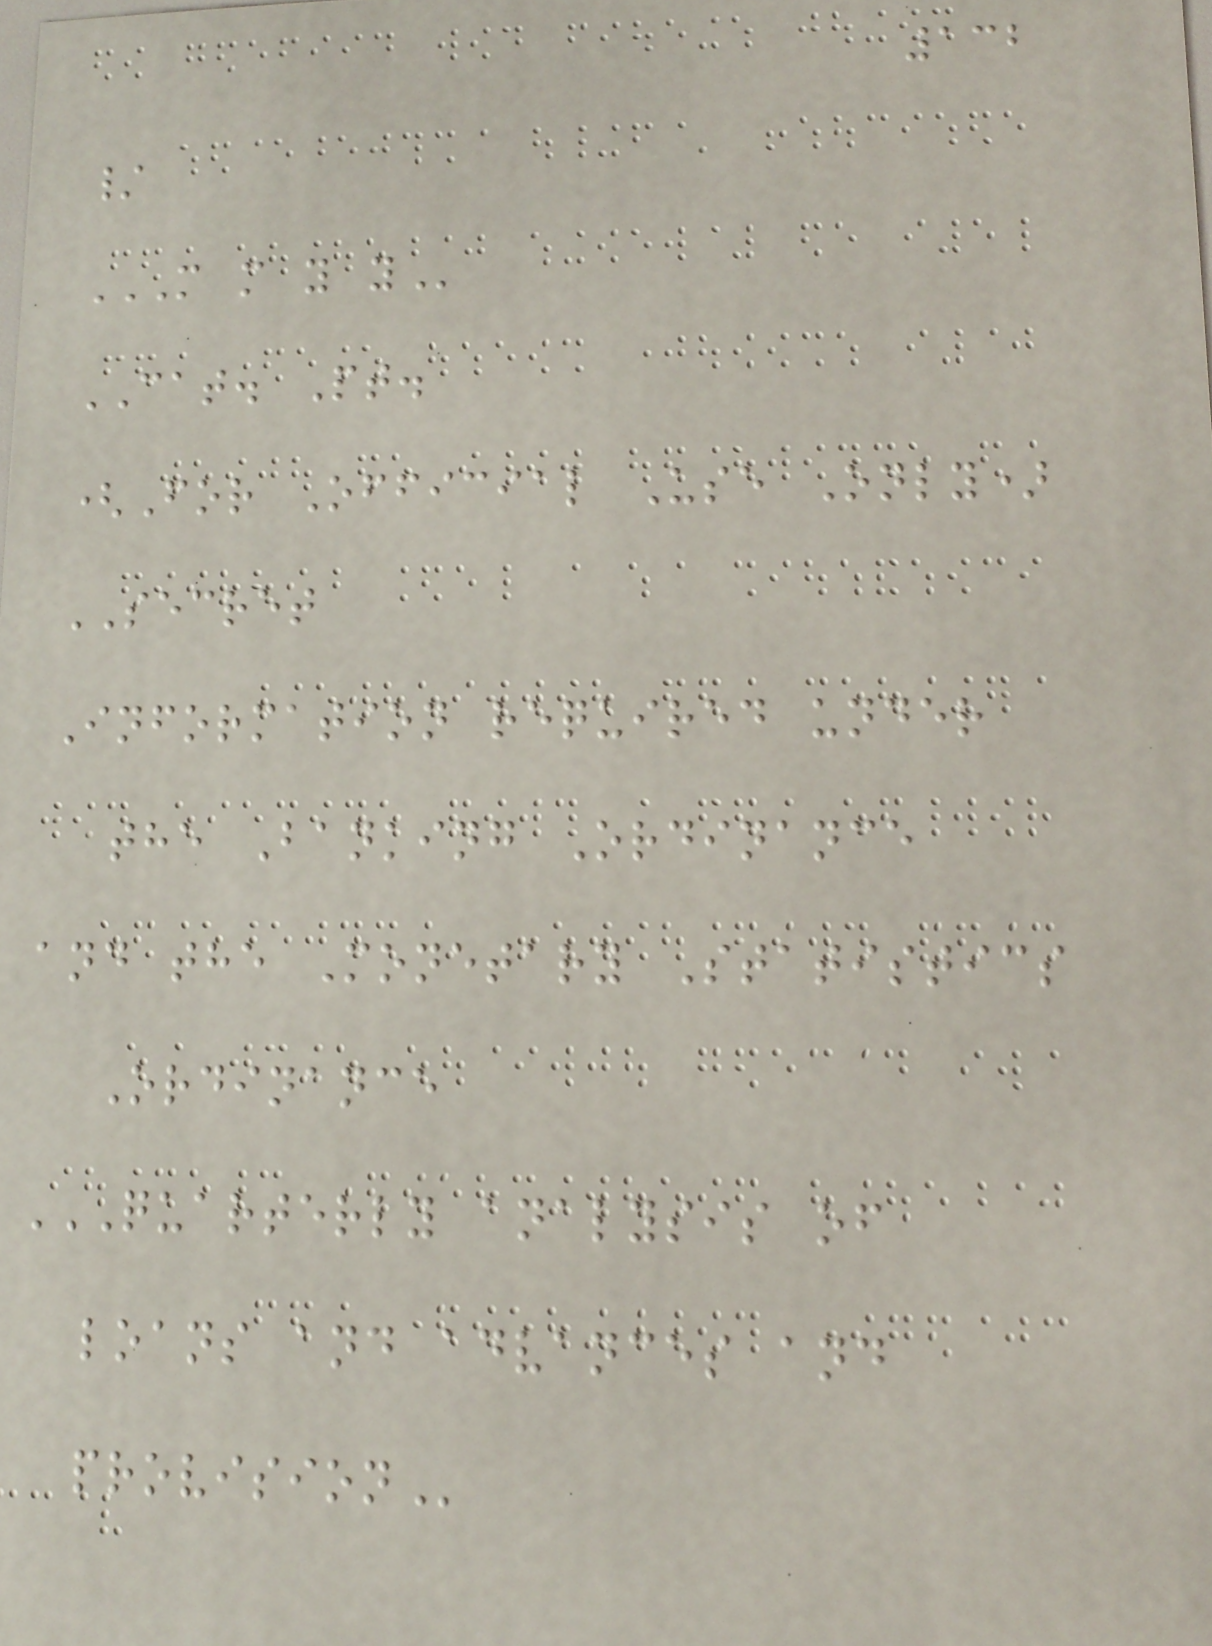132
/
M M Y Y
CAT. Pt.
(For Official Use Only)
SECRET
Information required under
the Banking Ordinance
and the Monetary Statistics
Ordinance
QUARTERLY ANALYSIS OF
LOANS AND ADVANCES AND
PROVISION
